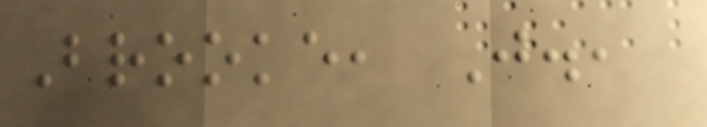Brooke, J.,
